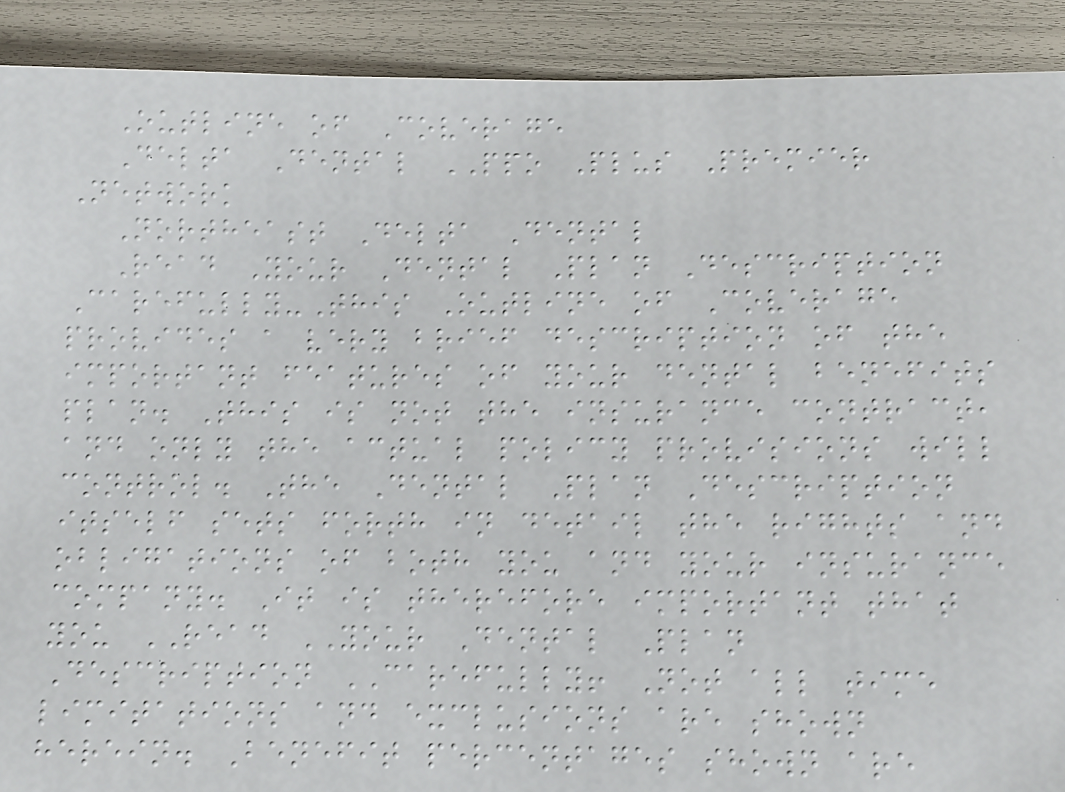Outline of Coverage
Delta Dental PPO Plus Premier
Network
Northeast Delta Dental
Read Your Dental Plan Description
Carefully-This Outline of Coverage
provides a very brief description of the
important features of your dental benefits
plan. This is not the insurance contract,
and only the actual policy provisions will
control. The Dental Plan Description
itself sets forth in detail the rights and
obligations of both you and your insurance
company. It is therefore important that
you READ YOUR Dental Plan
Description CAREFULLY! Not all time
limitations and exclusions are shown
herein. Benefit percentages shown are
